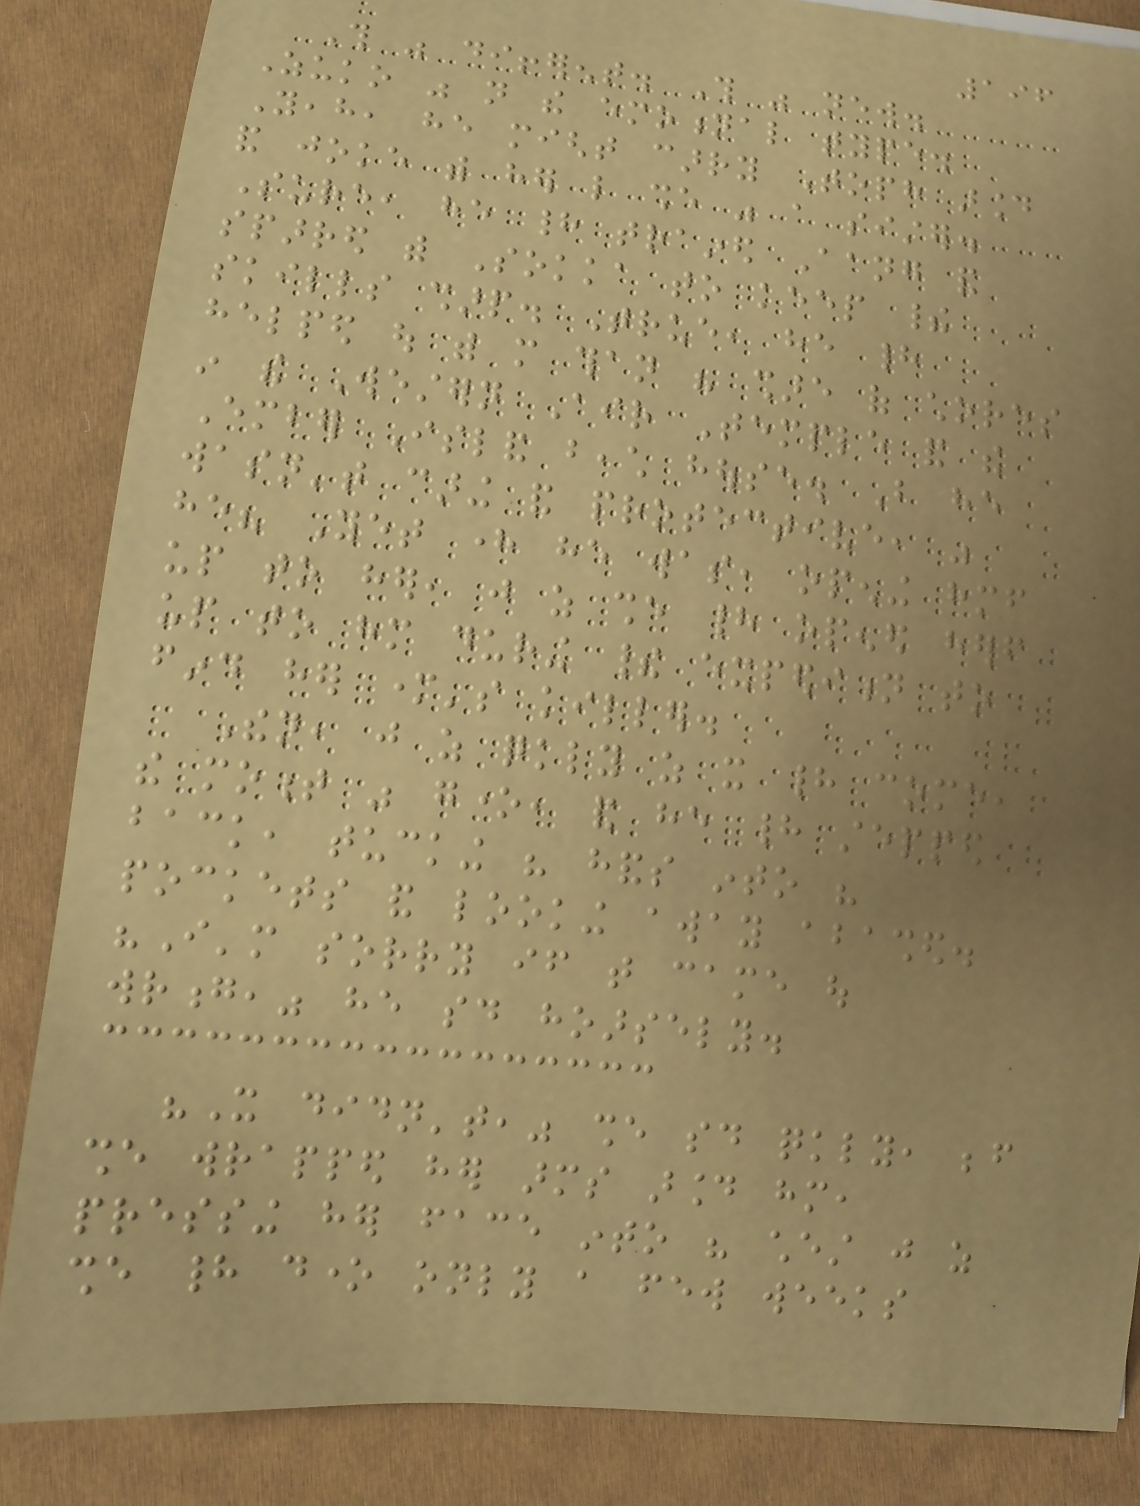196
This was different. This was new.
Zuko was not the emotional type.
Yeah, he might carry Toph around
and joke with her like she was a sister.
Sure, he had trained Aang and
sparred with Sokka to keep their
skills sharp. True, he had
helped out with more than his share of chores
in the Western Air Temple and the
Ember Island beach house. But he
wasn't caring and protective, was
he? Yet here he was, opening himself
up to her, just as she had opened herself
up to him during their expedition to
find her mother's killer.
Then, just as quickly as it had come,
the moment was gone, and he had stepped
back, tucking his hands into his
pockets and looking away abashed.
"I'm sorry if that came out
wrong," he said hoarsely.
"It didn't," she said quickly, before
she wrapped her arms around him,
pressing her face into his chest just as
she had done only a few weeks
